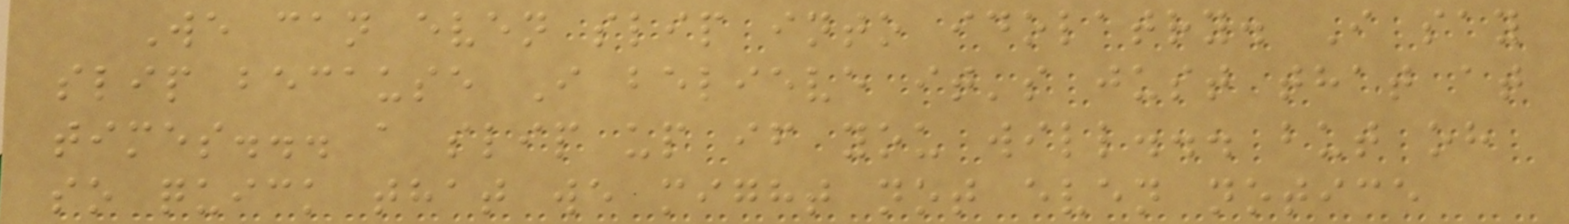We can even slip into idolatry. I say
slip because I believe it's just that at
times... a slip up if you will... but oh
so quick that we might not even notice
